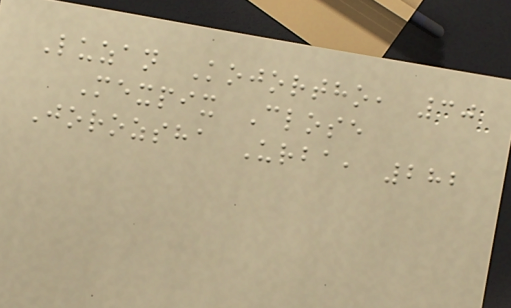Luzan Kojortho, 30
Mexpix Close
Jorozsha Urba, 282
